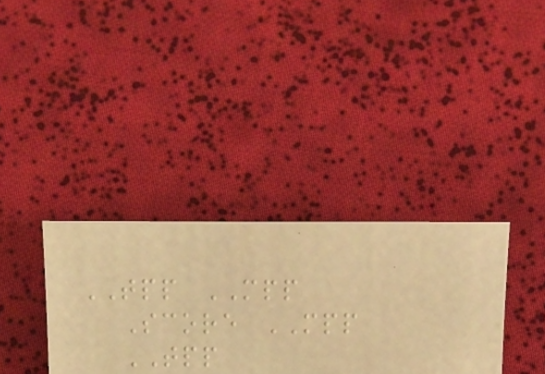TPP MPP
Score MPP
TPP
